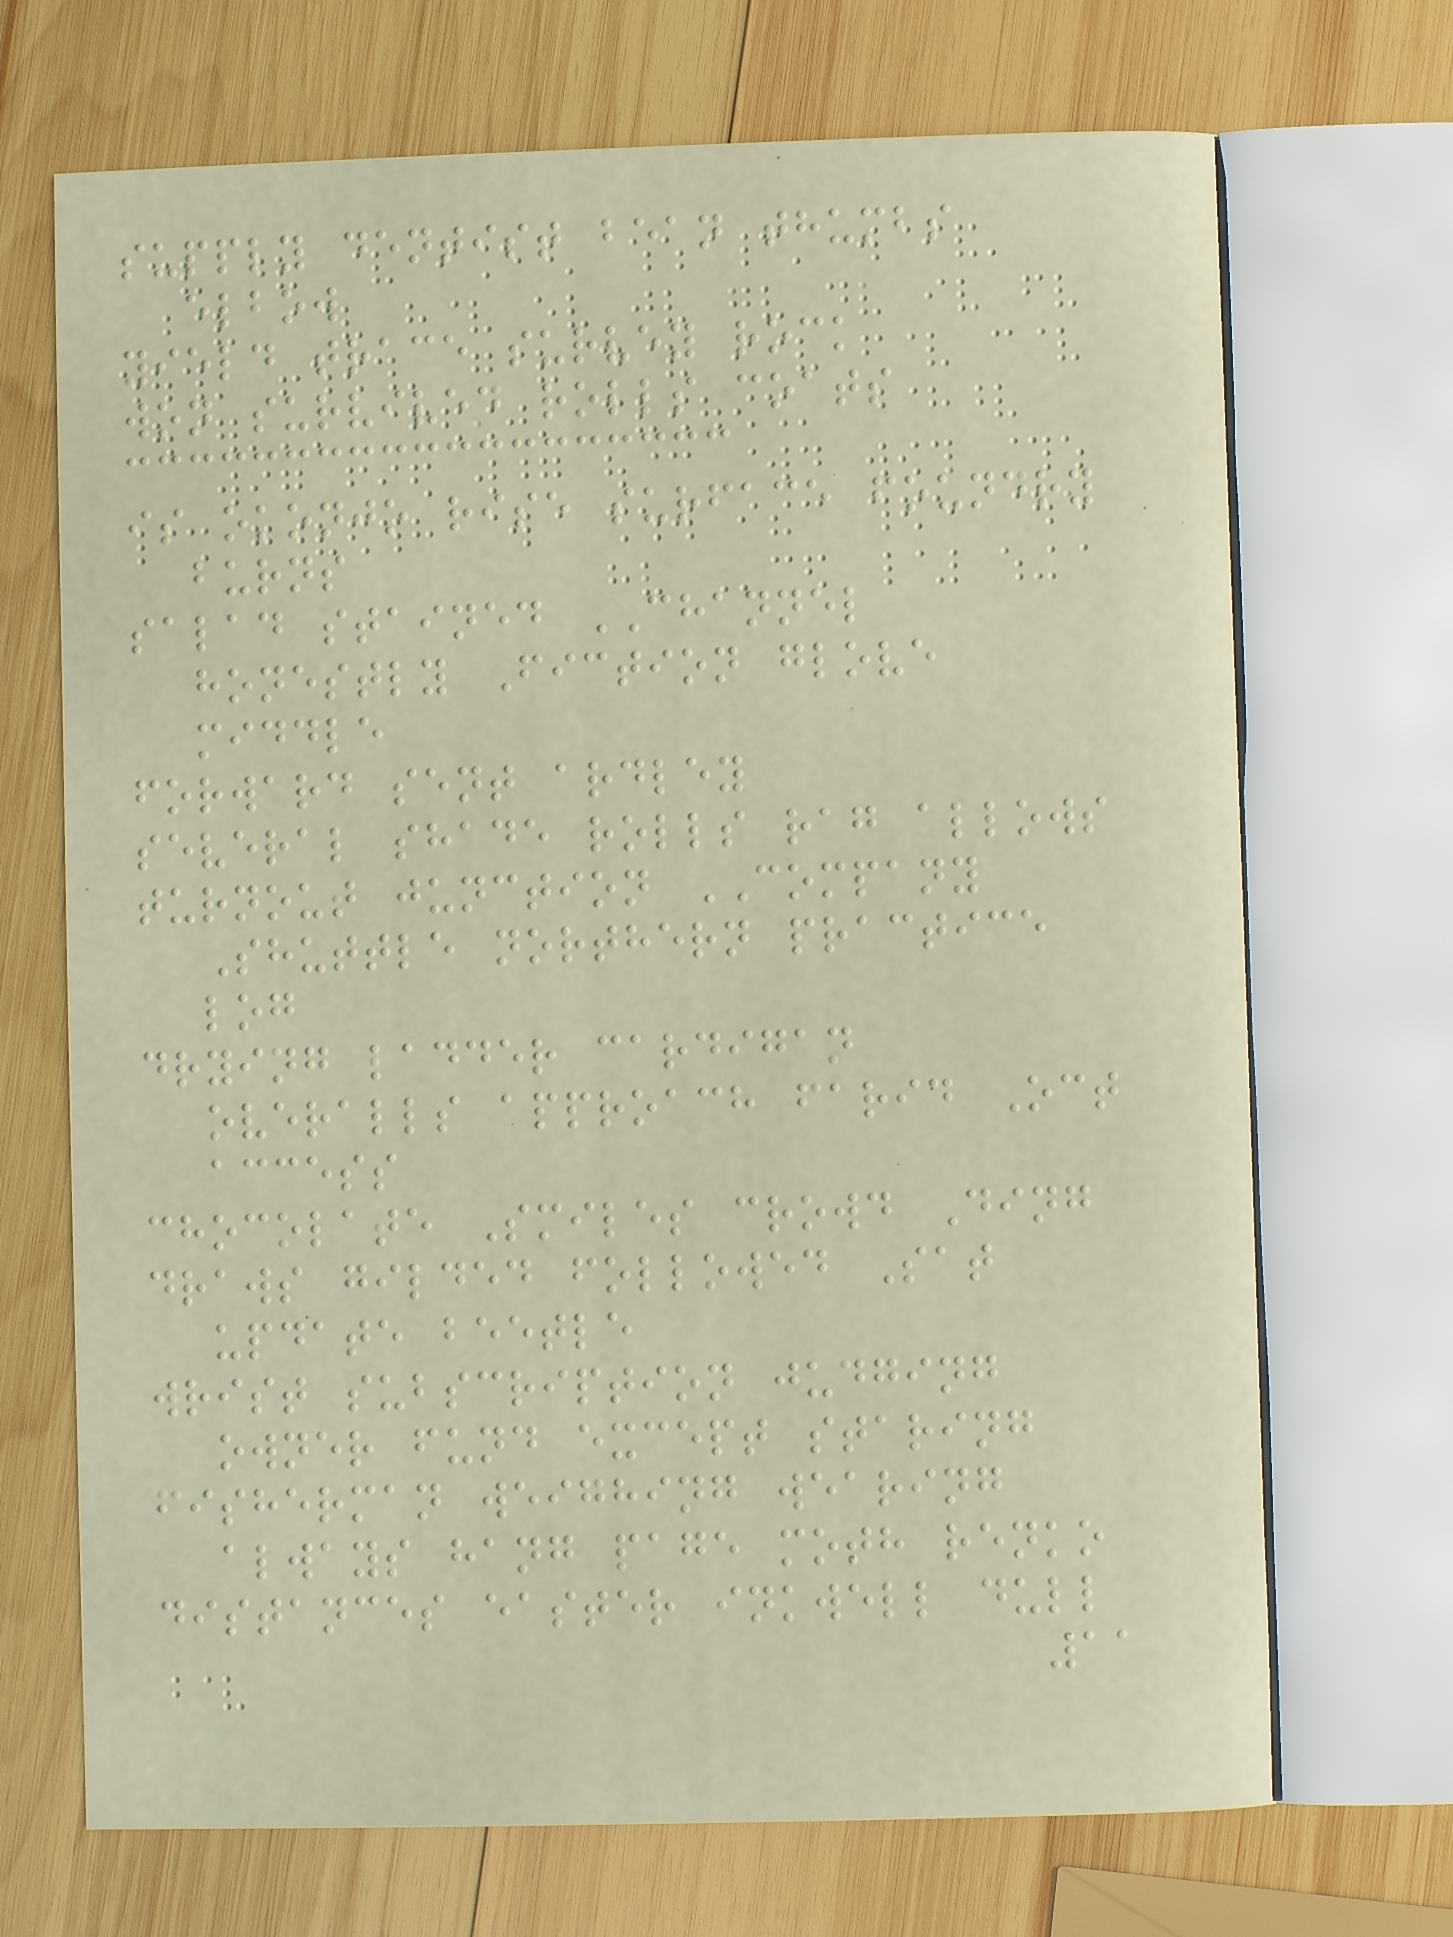supply dentist bean thumbs
elbow
yield trace survey rock
won survived rolls coats
is okonjo rise surface foundry
burns
salad stained CHANNEL
honestly Fiction glove
middle
forward sent ardley
several shade rolls rag allows
turnout junction COMPANY
Shuttle northern practice
log
drying ladder cardigan
overalls approach farid Oct
access
chocolate Smiles crowd Ding
draws gilded followed Sat
update beetle
wrist subscription judging
owner fund except staring
fisherman weighing wearing
always hang page moth renko
distances easter inkwell dull
11
